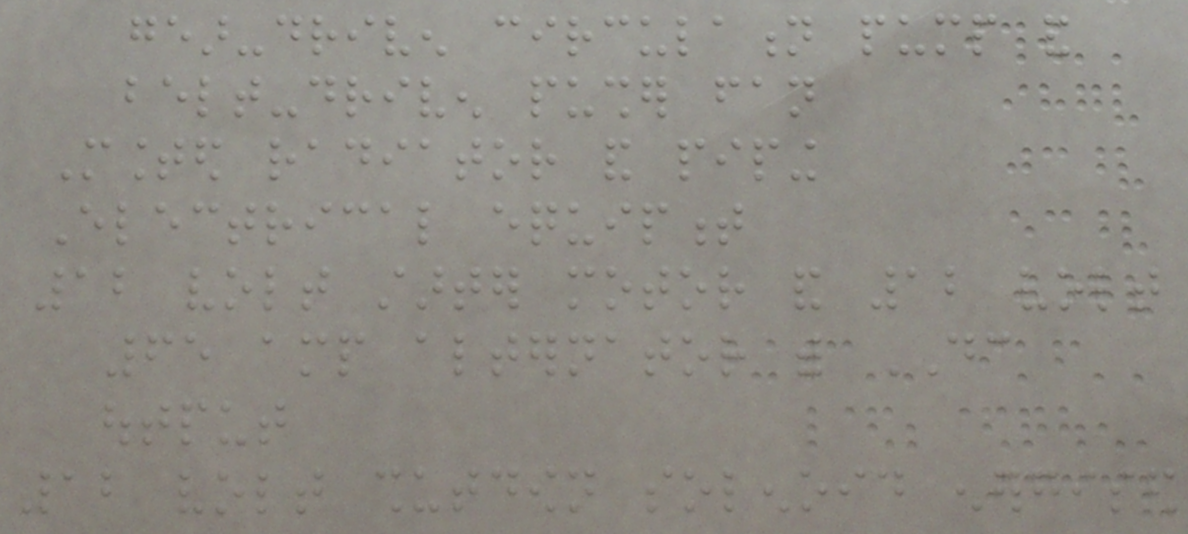gear-driven circulation pump and
belt-driven pusher fan
Mounted radiator and piping
Electrical equipment
12 volt starter motor and 12 volt
65 amp alternator with DC
output
12 volt shutdown solenoid energised
